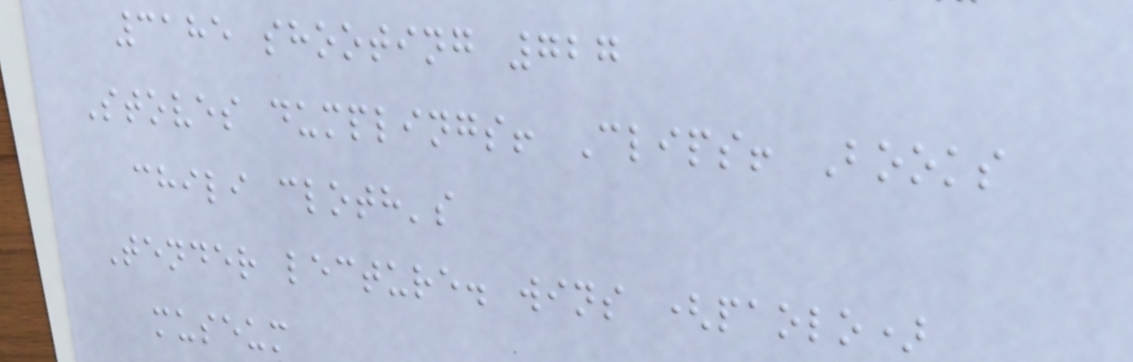3185 shooting 727
Stoves dumplings! Clips! Books
chili cloth's
Tender lecture. wins (paolo)
museum
